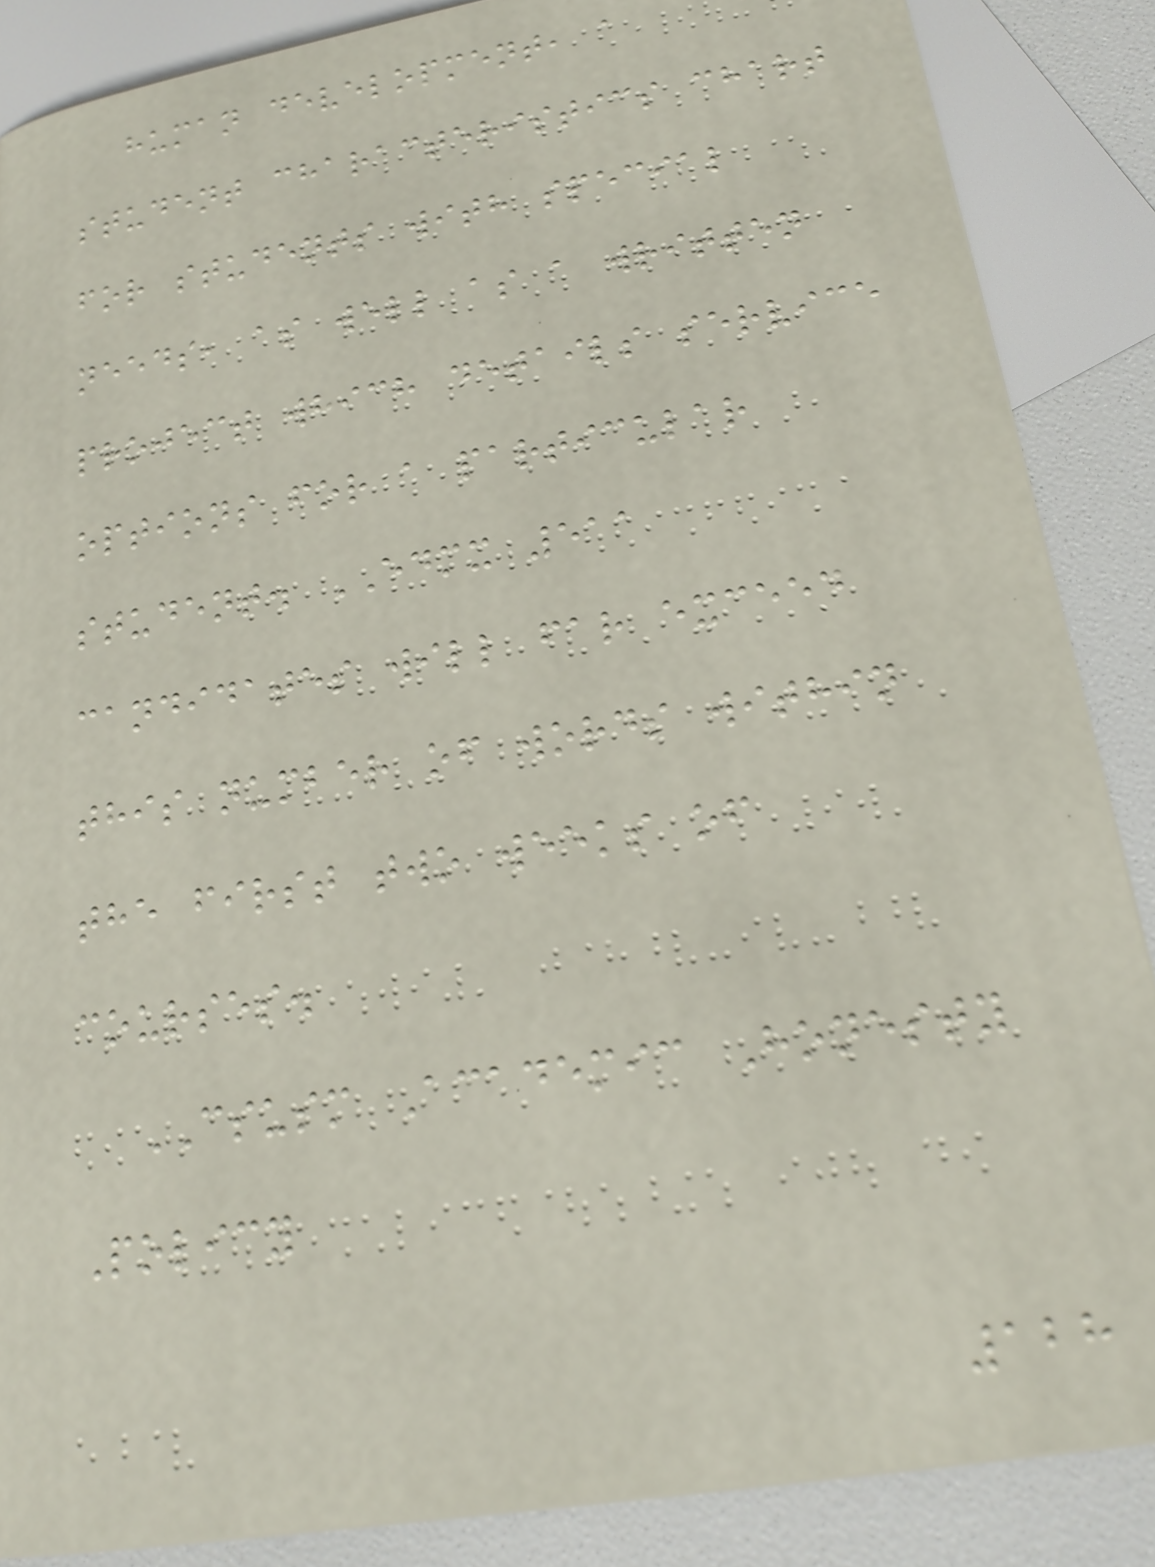human development, a
student characteristics chart
for students with special
needs, as well as a written
project which details service
options for a particular
student. EDMX 511
candidates will far exceed
this number of words within
the first two weeks of
courses.
CSUSM Academic Honesty
Policy
128
